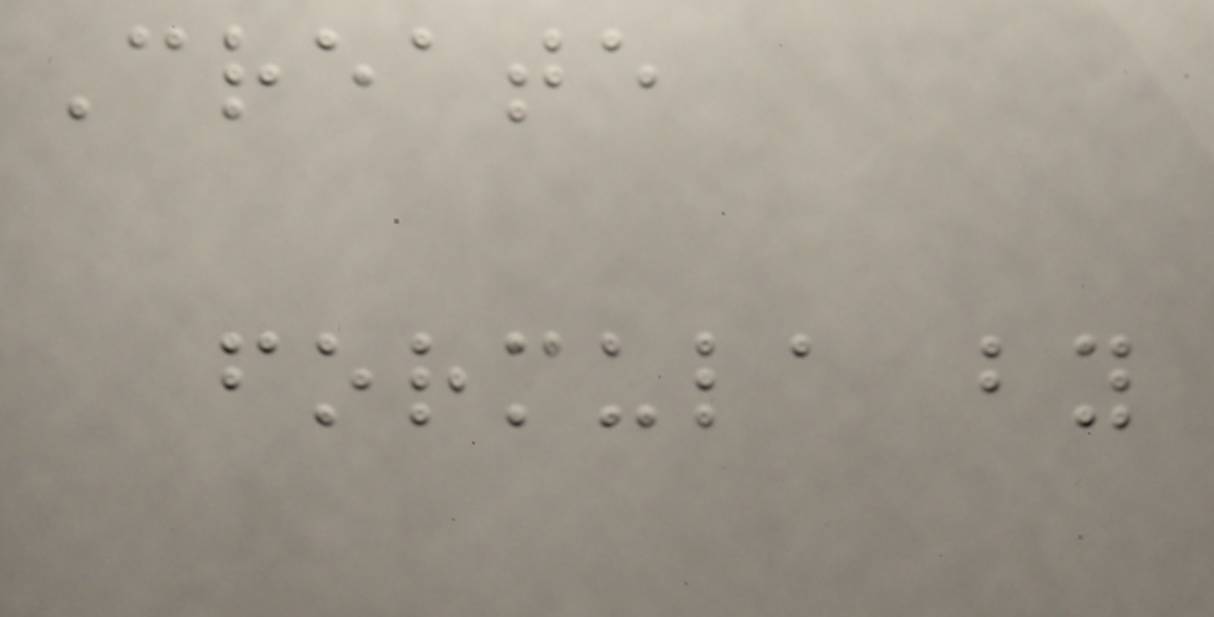Create
formula by
